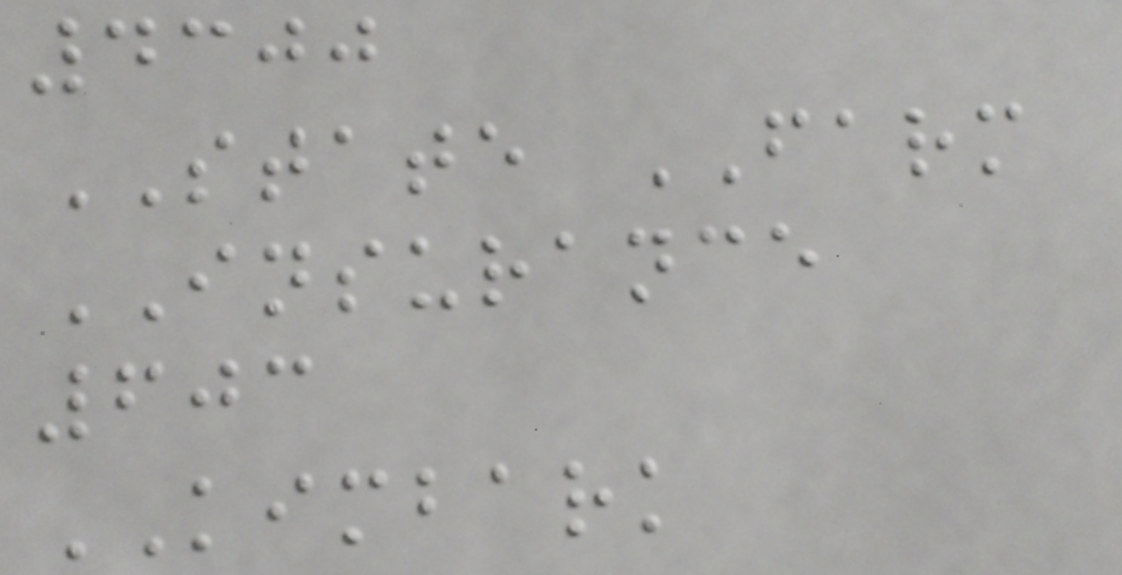4300
STATE FARM
INSURANCE
603
KIMBARK
